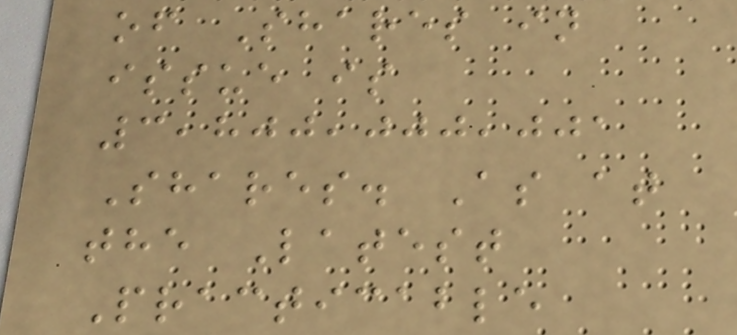of Shares in
issue is
3,800,000,001
Shares. As at
the Latest
Practicable
